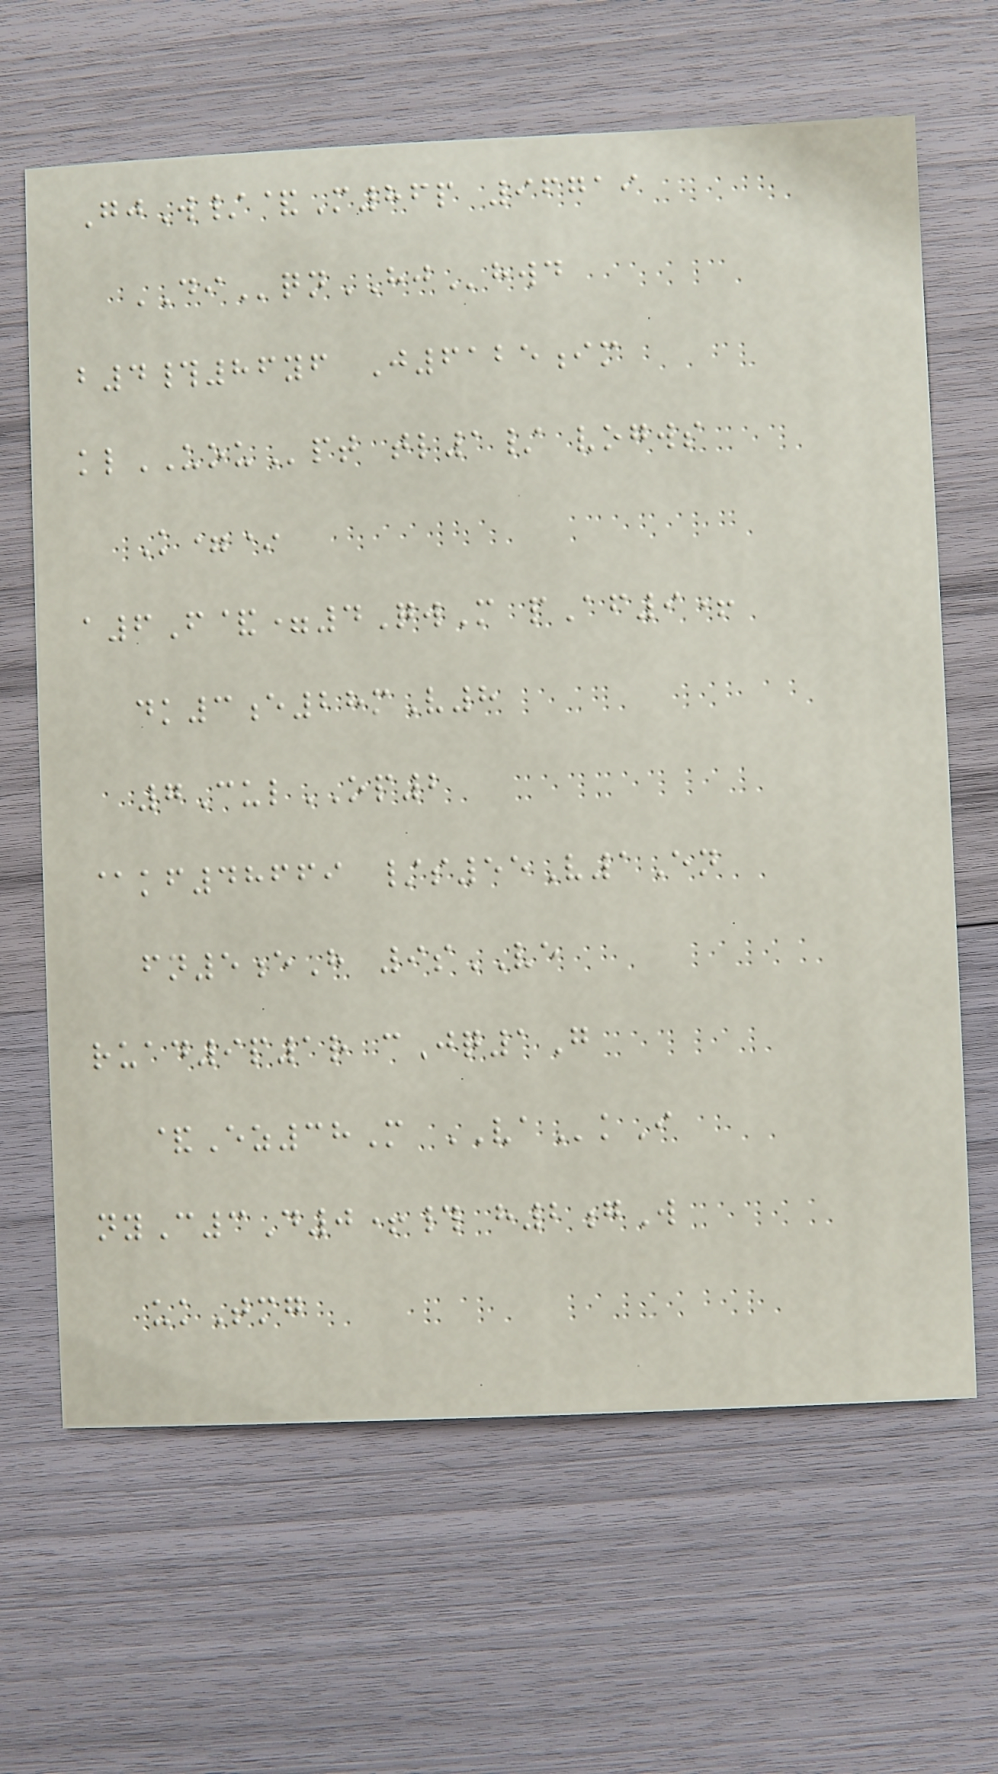GjW/&M86p 96719
DIqnHJhwd
b4#86yf J6125im
klUOUpt tl1/ vogws
K=*
a6F&=4QwM pAf9+
dk3e28mV8
7CulOP2
@kf48669 /s55V1En
fn5eH 9sVE
ruad9p1r cJq1G
&Ez38M VAkI
nyC3D0+# h2gW
ukTmg
